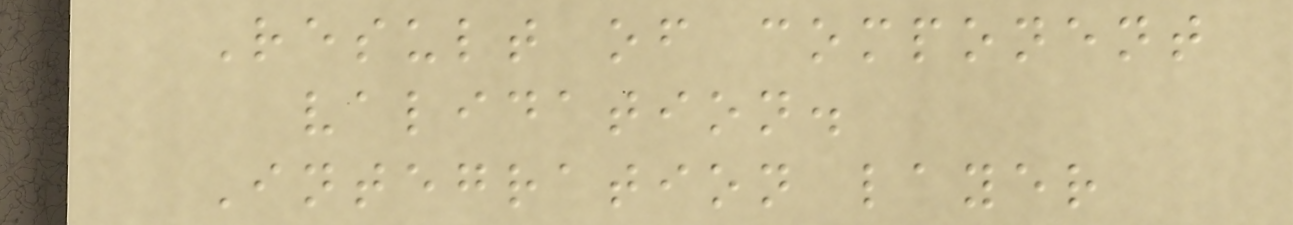Result of component
validation.
Integration layer
